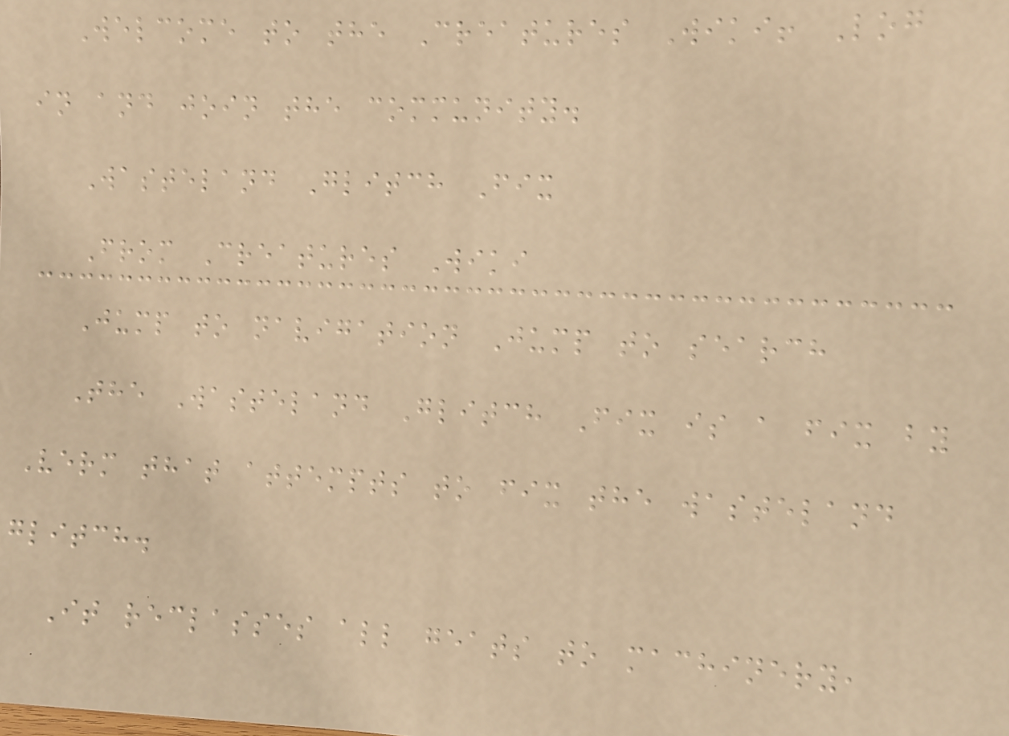Welcome to the Creatures Wiki! Log
in and join the community.
Wasteland Glitch Fix
From Creatures Wiki
Jump to navigation Jump to search
The Wasteland Glitch Fix is a fix by
Verm that attempts to fix the wasteland
glitch.
It reclasses all geats to machinery,
